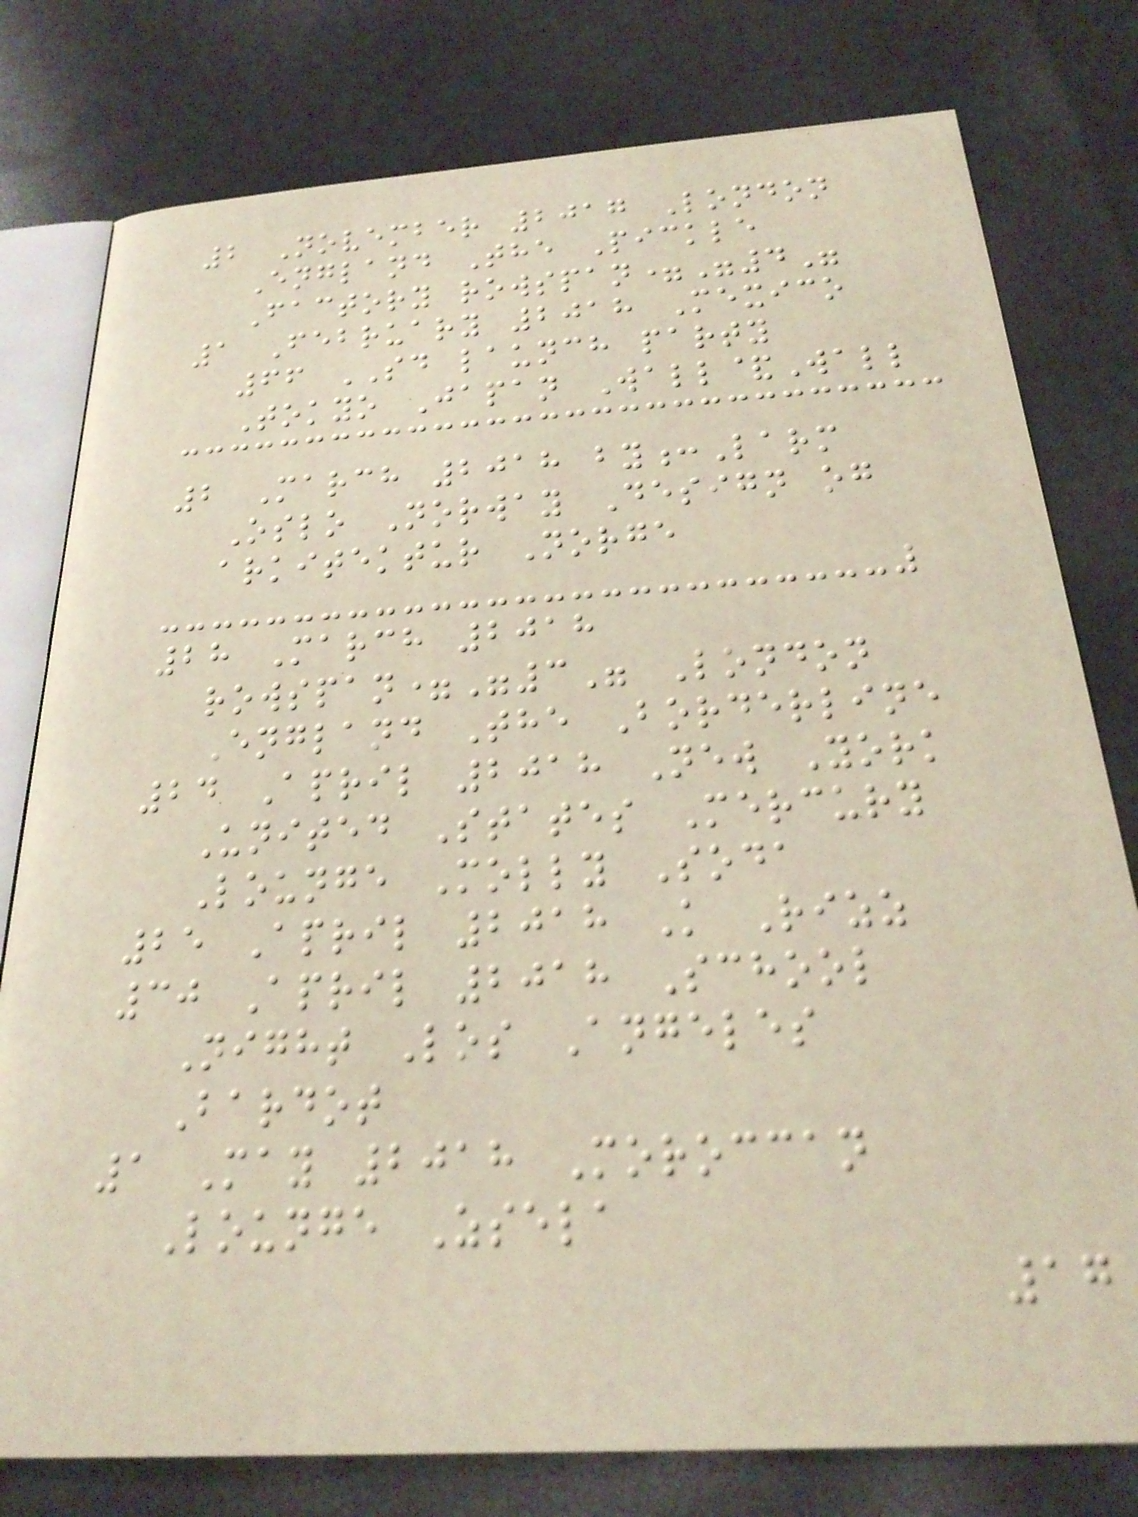2 November 2017 London
England The Pickle
Factory rowspan="4"
1 February 2018 Mexico
66 SD launch party
Tokyo Japan Wall&Wall
2 March 2018 by:Larm
Oslo Norway Design og
arkitektur Norge
28 March 2018
rowspan="3" London
England The Borderline
24 April 2018 New York
United States Mercury
Lounge Molly Soda
25 April 2018 K Rizz
30 April 2018 School
Night Los Angeles
Bardot
1 May 2018 Moroccan
Lounge Zsela
17
